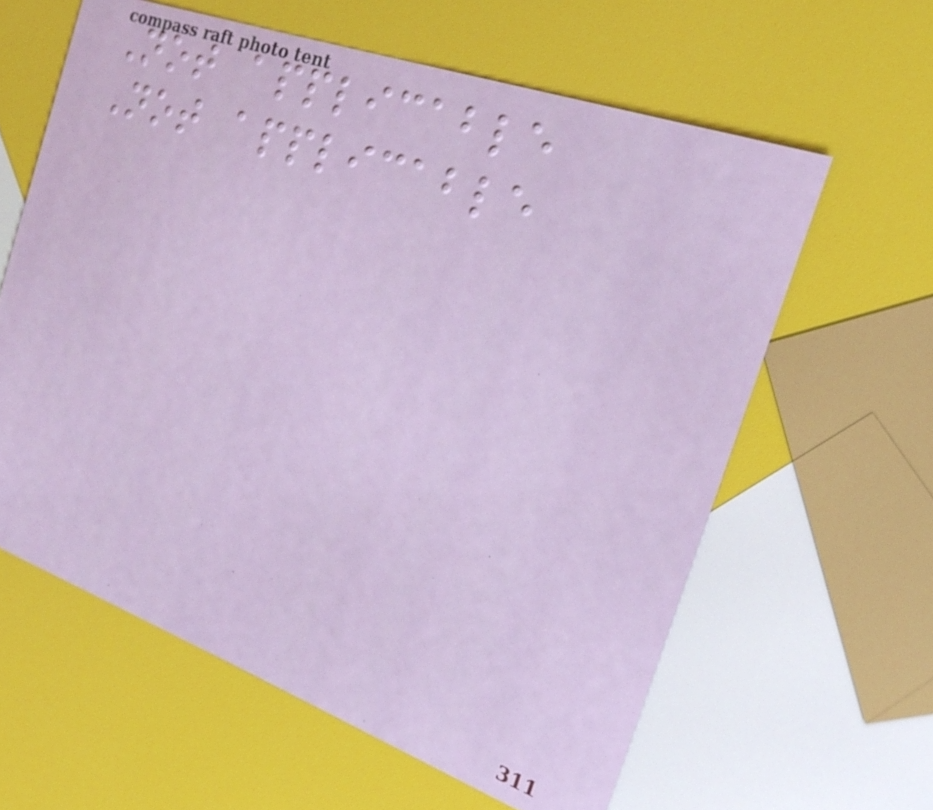Not applicable
Not applicable
